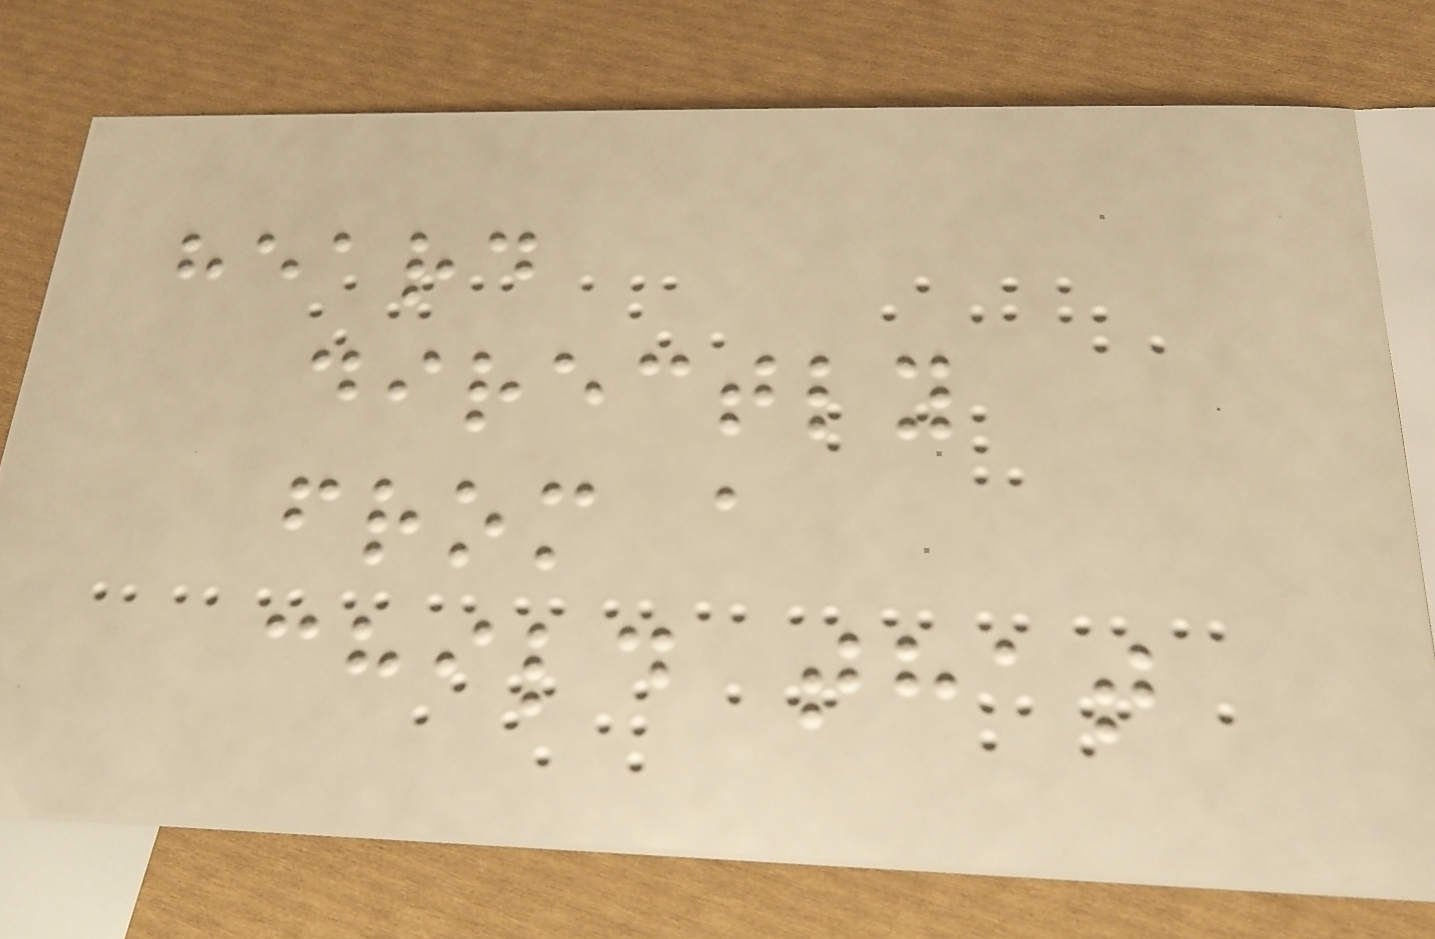heard
directly
from a
child that
